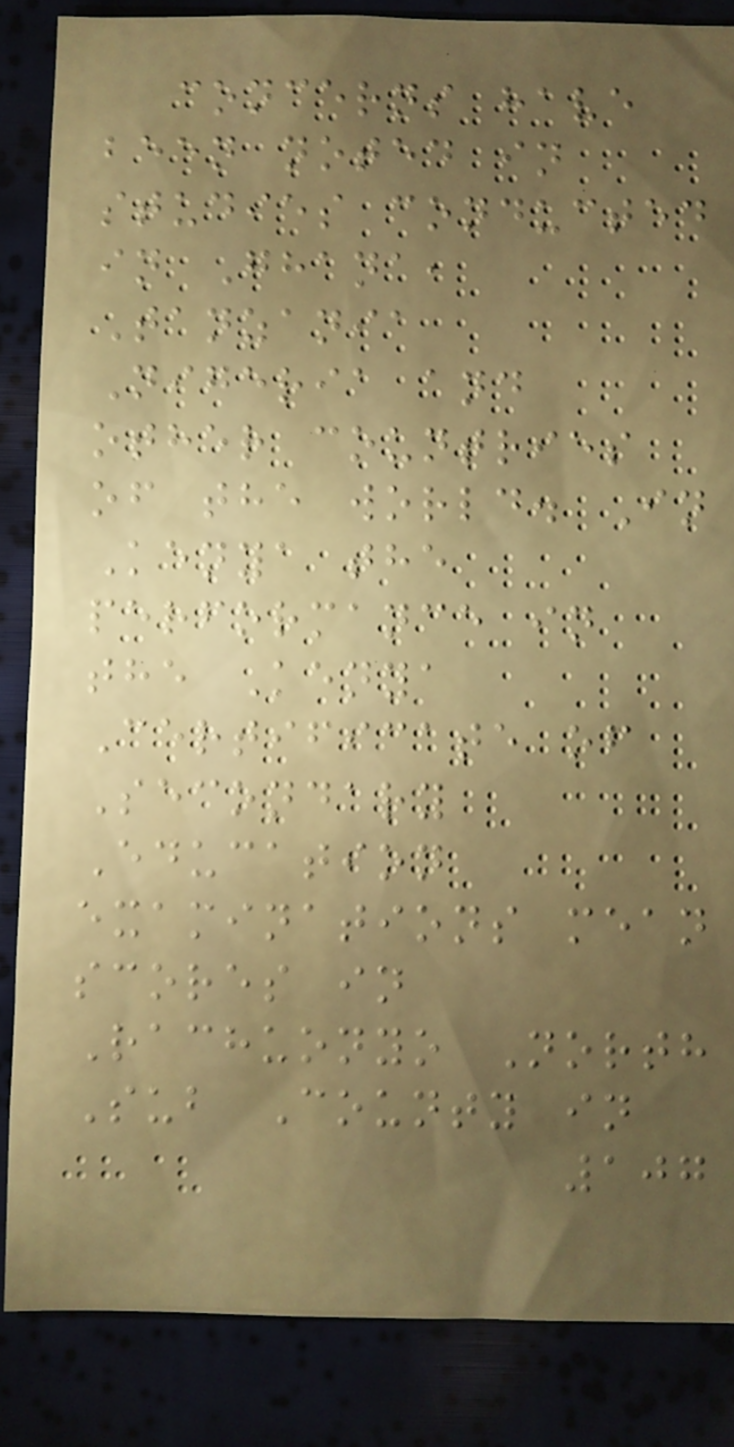concerns have
been noted in
studies conducted
in Ghana,
Tanzania
Nigeria and
other countries
of the world. In
Kenya the
performance in
the Kenya
Certificate of
Secondary
Education
examinations mean
scores in
Rachuonyo North
Sub County in
107
